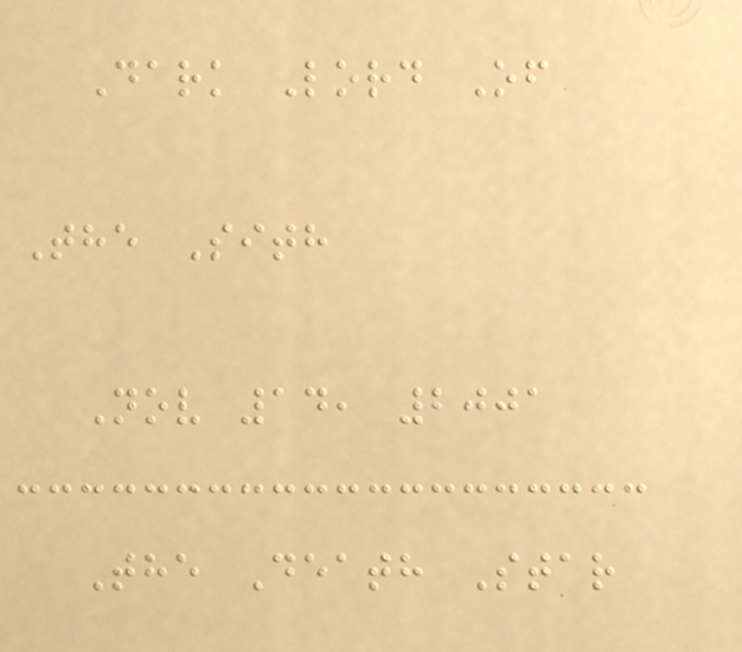Dark Lord Of
The Sith
Nov 14, 2001
The Death Star
